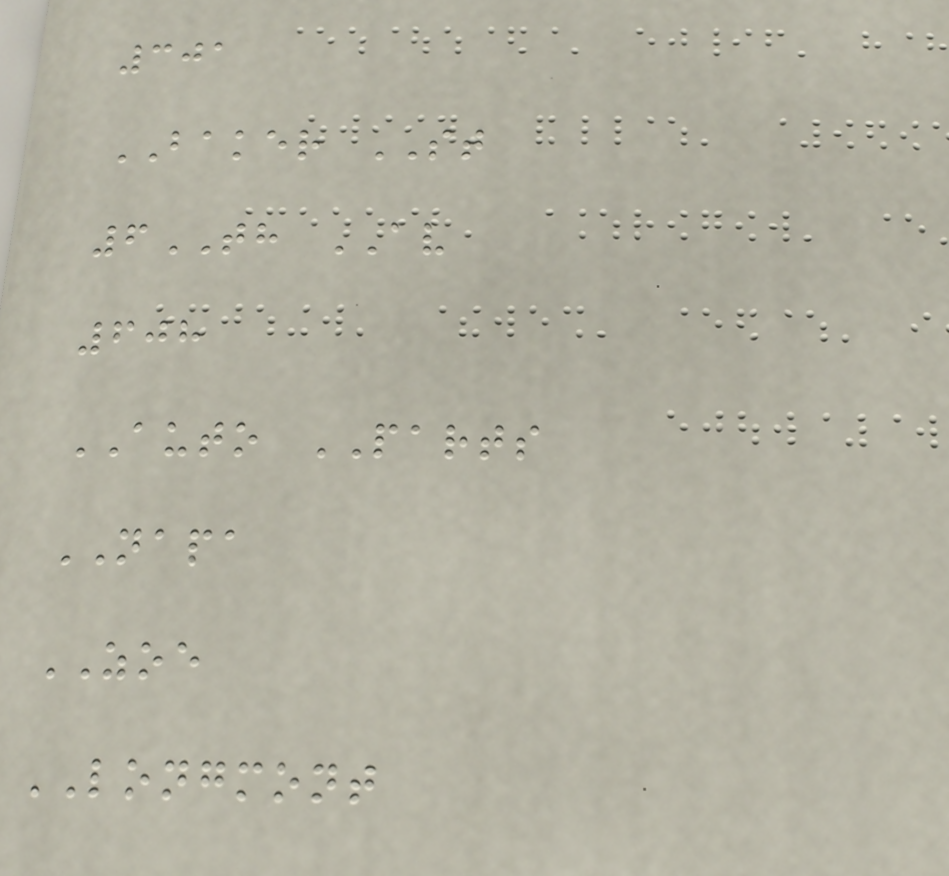301
BAKER ST
6TH AV
608
AUTO PARTS
NAPA
ZOE
LONGMONT
